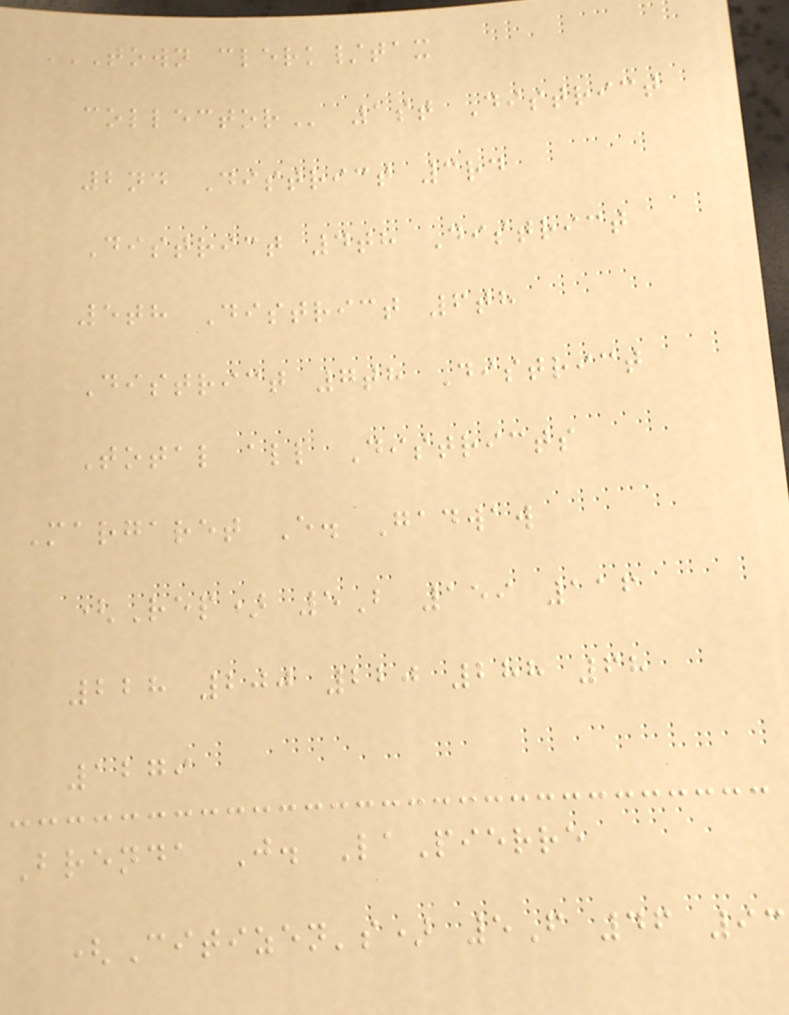TOWN CLERK/TAX
COLLECTOR 1st District
2nd District 3rd
District 4th District
5th District 6th
District 7th District
Total all Districts
Margaret E. Gadwaw
(Rep) 5B 159 116
228 200 220 288 68
1279
Brenda J. LaPierre
(Citizen's) 5F 46 93
